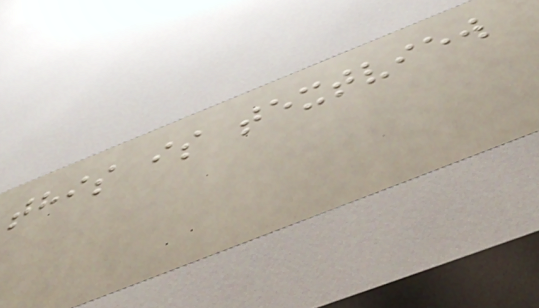this is textview
